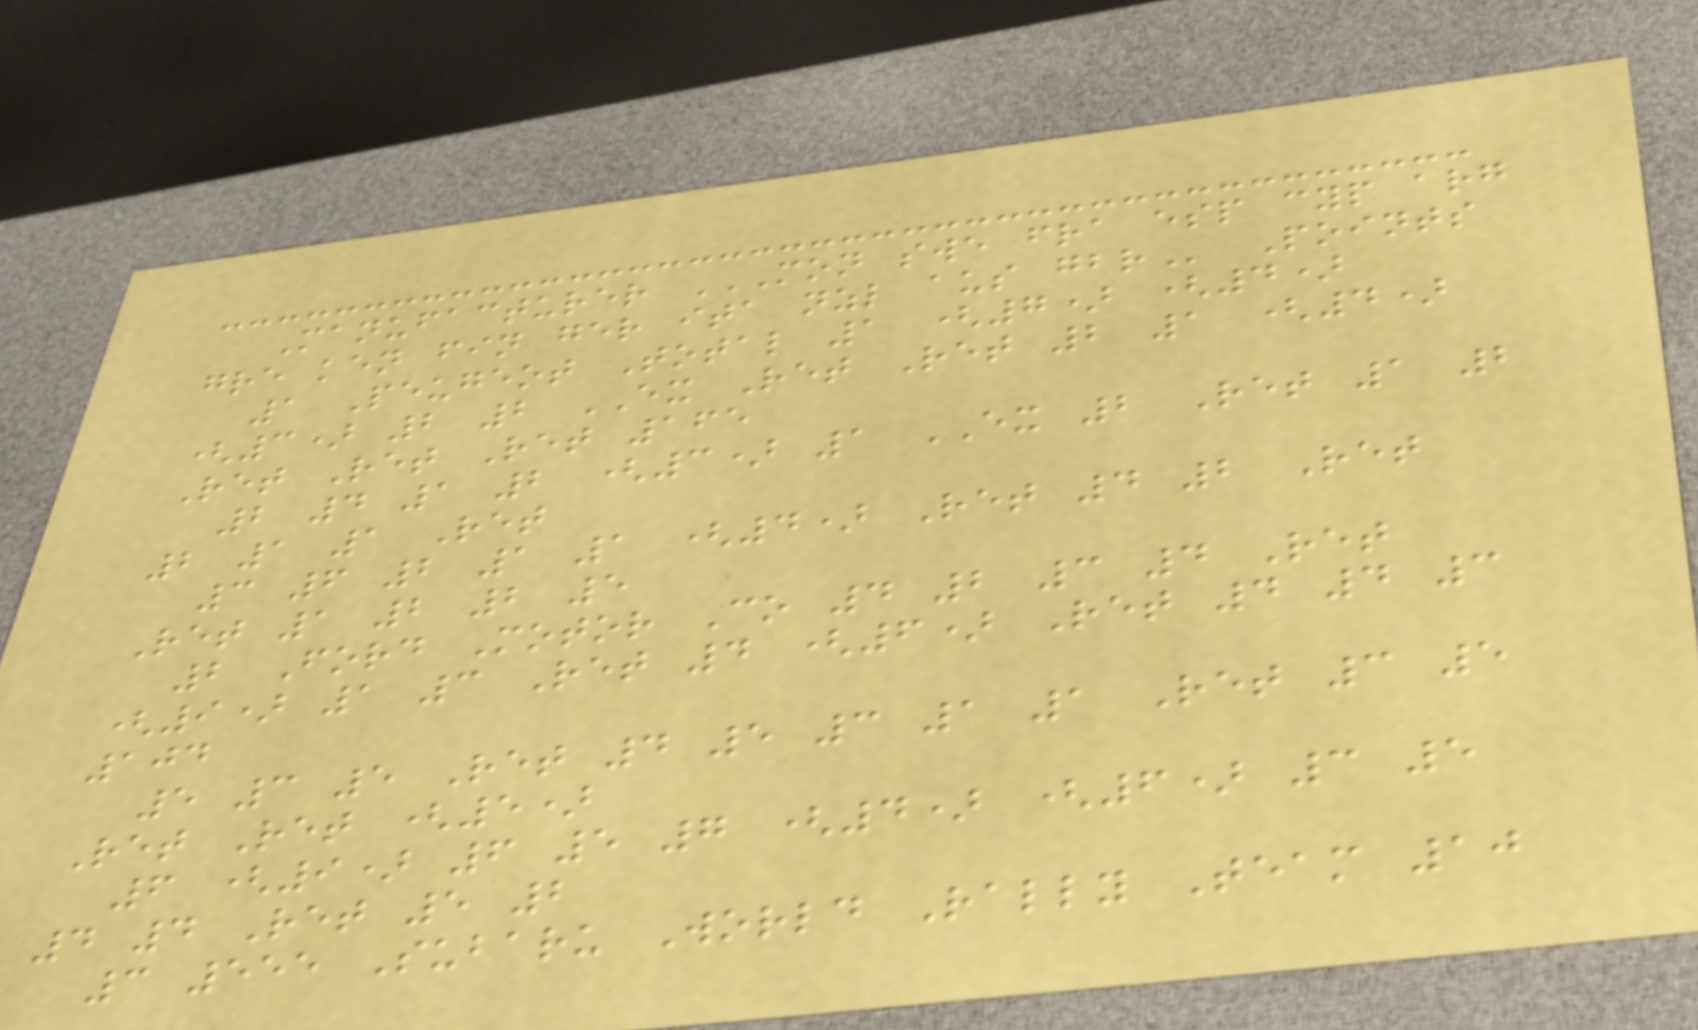Manufacturer MON SWE FRA ESP CYP ARG
GRE KEN FIN GER ITA NZL AUS GBR Points
1 Peugeot Total 1 (7) (4)
(3) 2 2 EX Ret Ret 2 1 (4)
Ret Ret Ret 165
2 4 1 2 (3) 1 EX 2 Ret 1 2
2 1 1 Ret
3 6 2 1 1 (4) Ret 4 2 Ret
Ret 1 2 2 5
2 Ford Motor Co 4 2 3 4 Ret
(9) 1 3 Ret 4 (6) Ret 4 4 3
104
5 3 5 Ret 4 5 3 1 1 Ret 3 5
Ret Ret (5)
6 (9) 6 5 7 (4) (6) 3 5
4 4 Ret 5 2
3 555 Subaru World Rally Team 10
